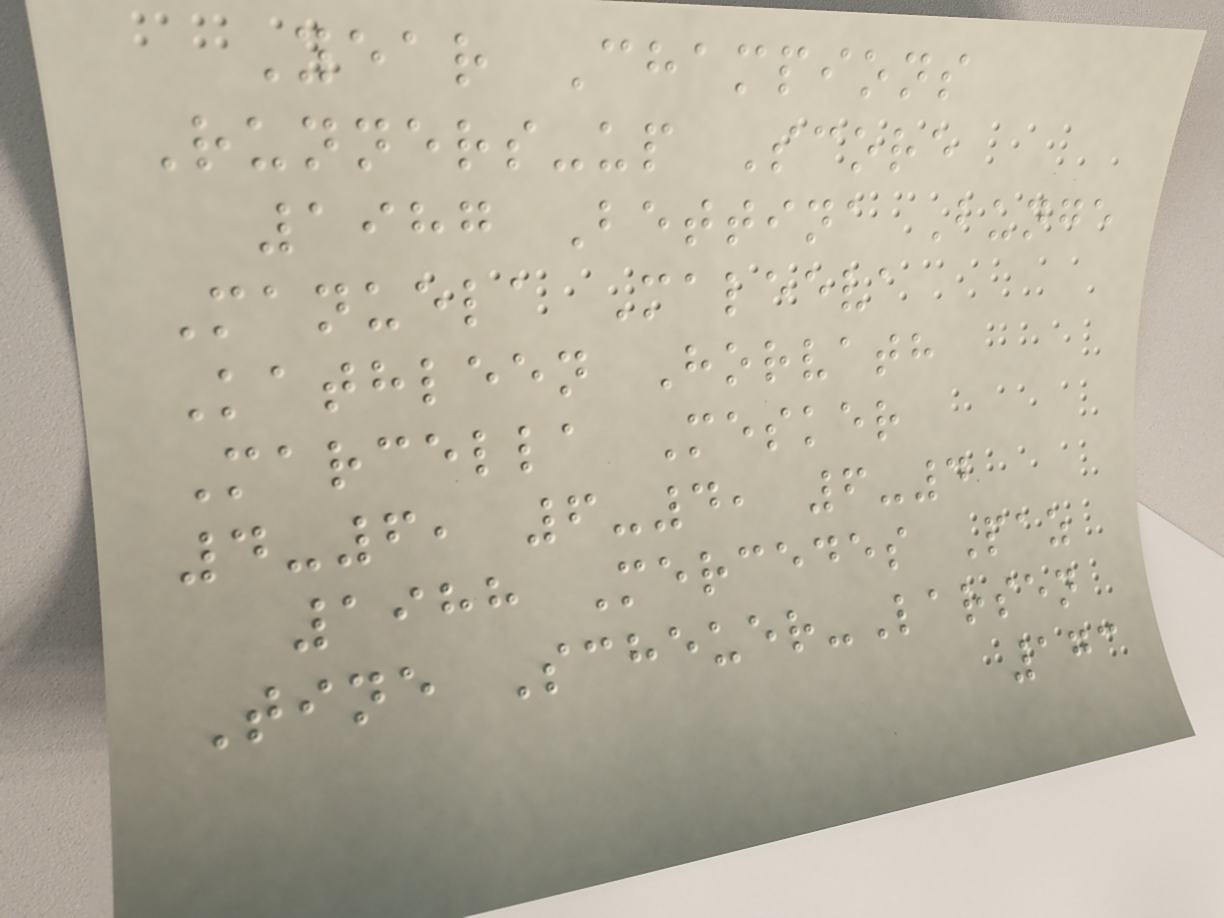Year Champions
Runners-up Score
1987 Bettina Bunge
Manuela Maleeva
Kathleen Horvath
Marcella Mesker
4-6, 6-4, 6-4
1988 Mercedes Paz
Tine Scheuer-Larsen
173
